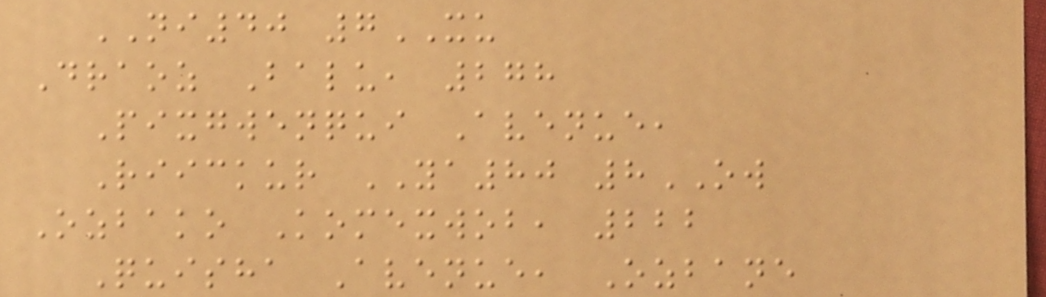NI40 7XU
Draoz Balu, 278
Pixgwenqui Avenue,
Riickur YA80 8OW
Ozbako Komexwob, 222
Quisha Avenue, Ozbane
